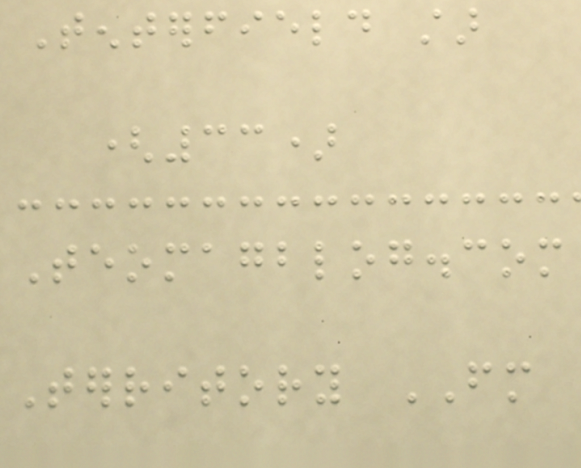Tenterfield star
(33)
Teomagblog.com
Territory FM
